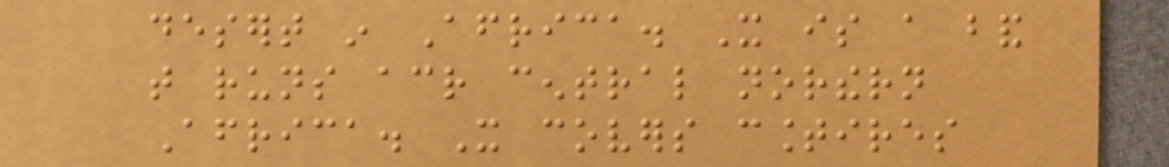desert in Africa. It is a band
that runs across central northern
Africa. It covers countires
